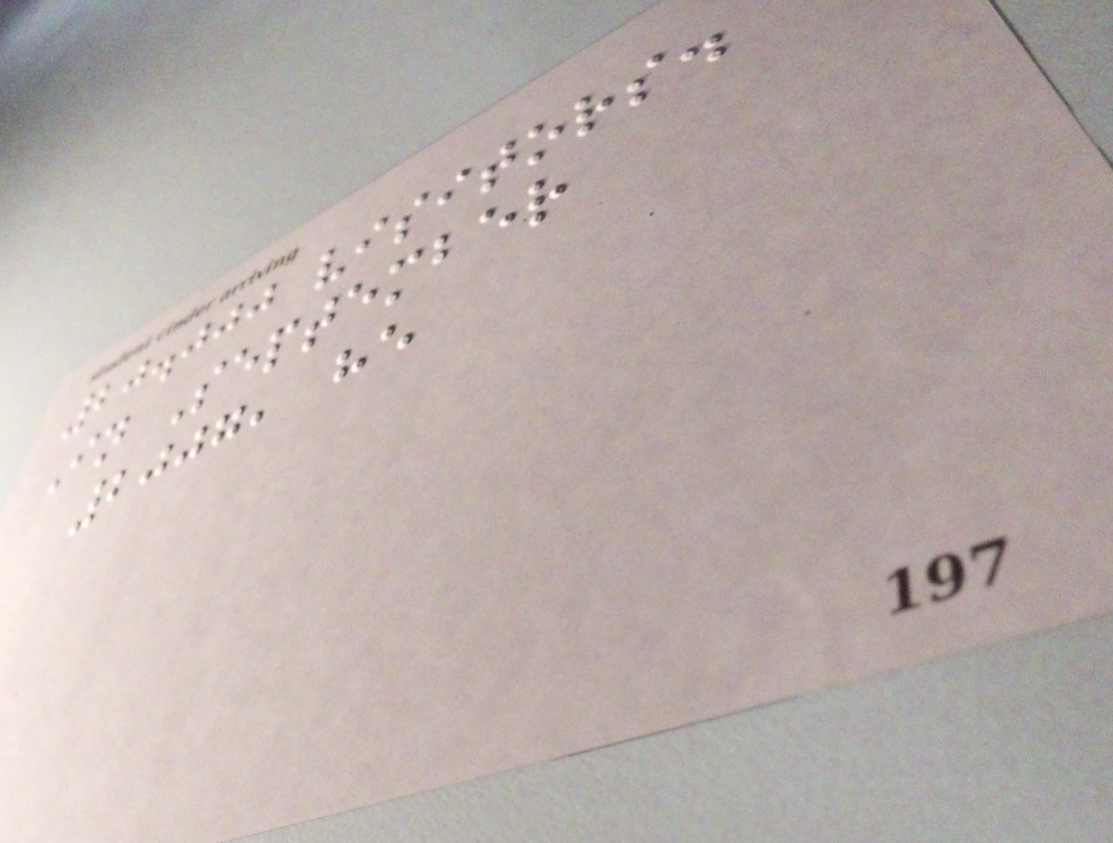20.000 visitors.
In September
2007, he
